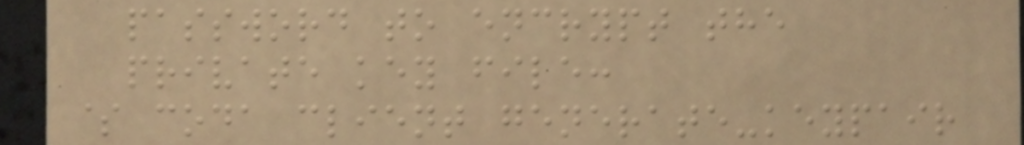password to encrypt the
private key file:
$ coda client generate-keypair
